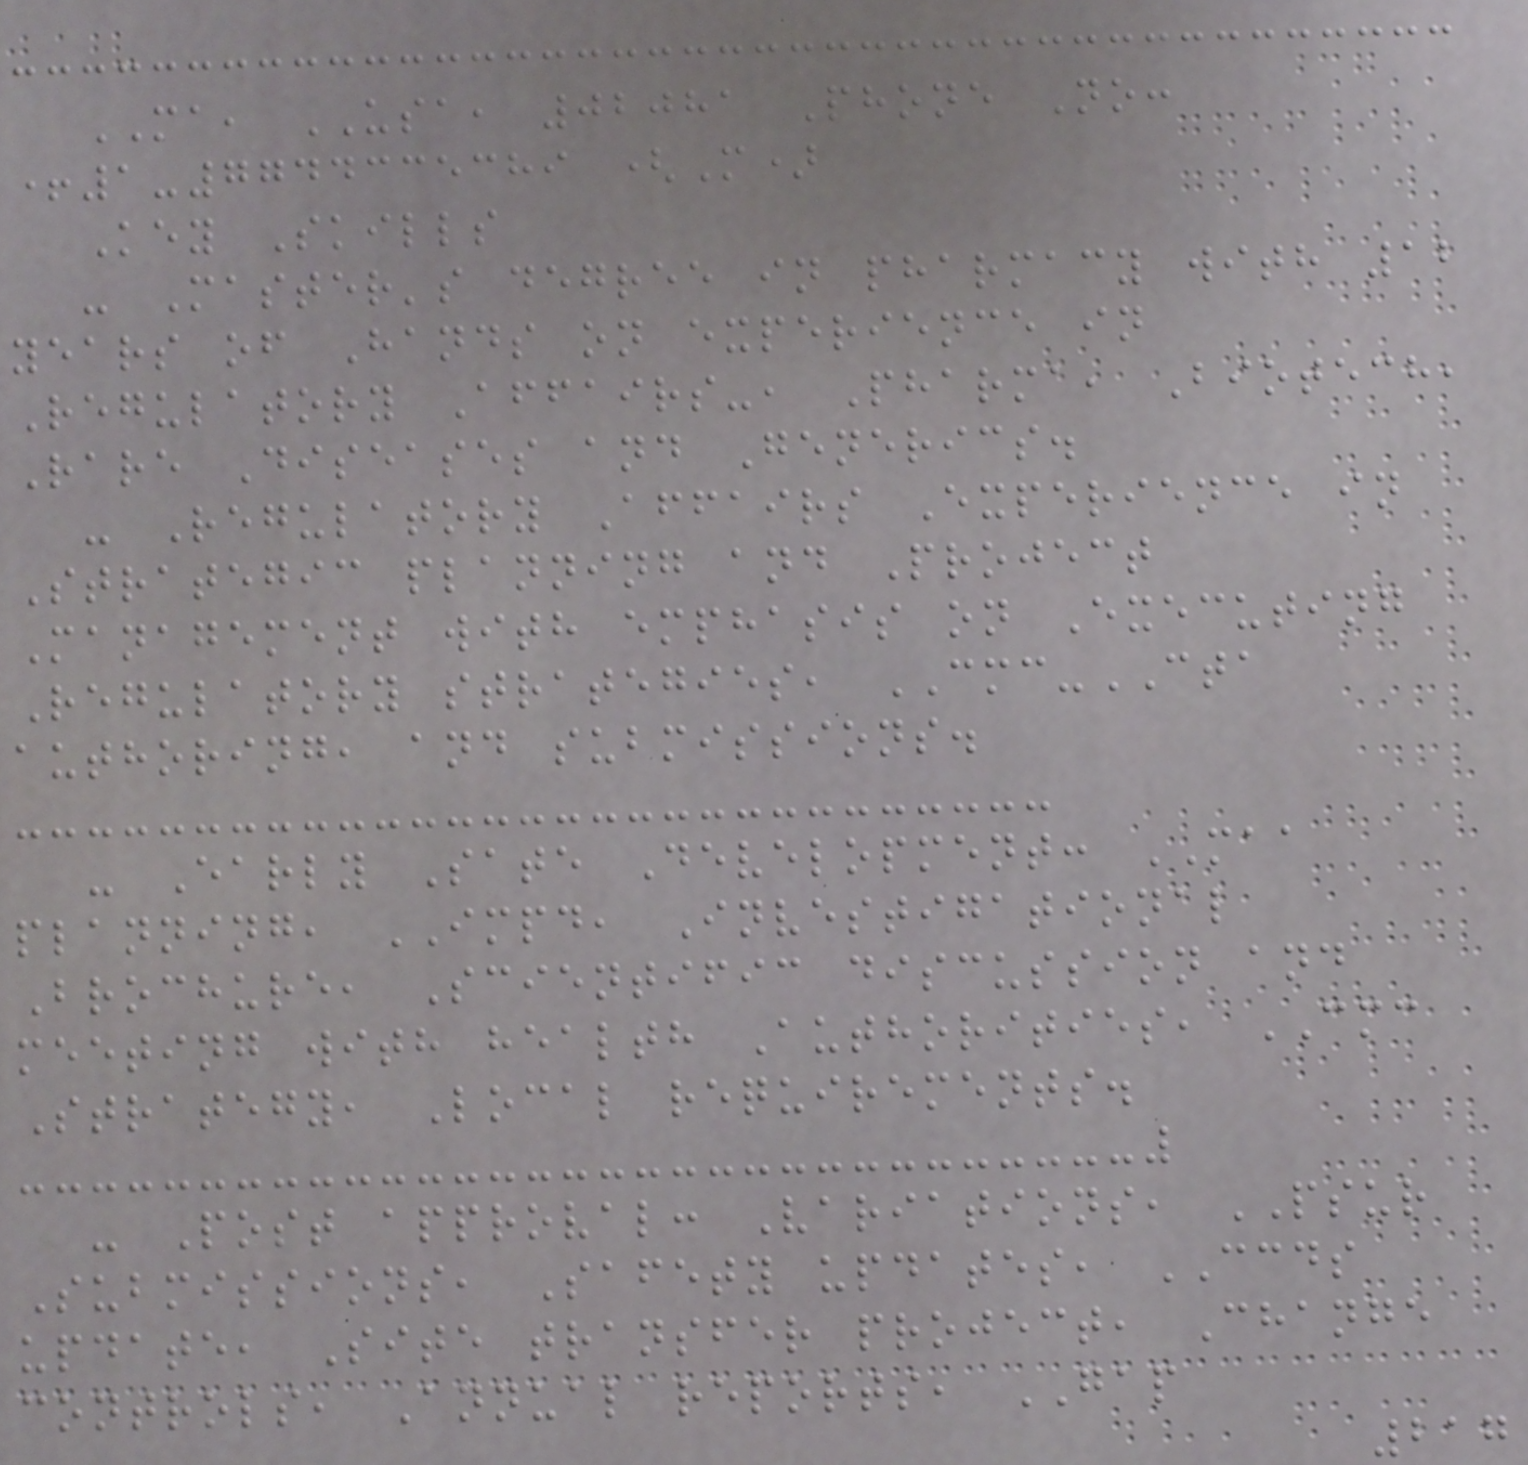MA, USA, 02081 Phone No:
+1-7744335389 (M)
Key Skills
- Master's degree in pharmacy with 12
years of Hands on experience in
Regulatory Affairs-, Pharma, Biotech,
Rare Diseases and Generics.
- Regulatory Affairs Experience in
Strategic planning and Project
Management with emphasis on Executing
Regulatory strategies, CMC-CTA
authoring, and submissions.
- Early Sate Development: MAA
planning, IMPD, Investigational
Brochure, Scientific discussion and
meeting with health Authorities, CMC
Strategy, Local requirements.
- Post approval: Variations, PSUR
Submissions, Safety updates, CCDS
update, Site transfer project, Change
controls, Annual reports, GAP
217
